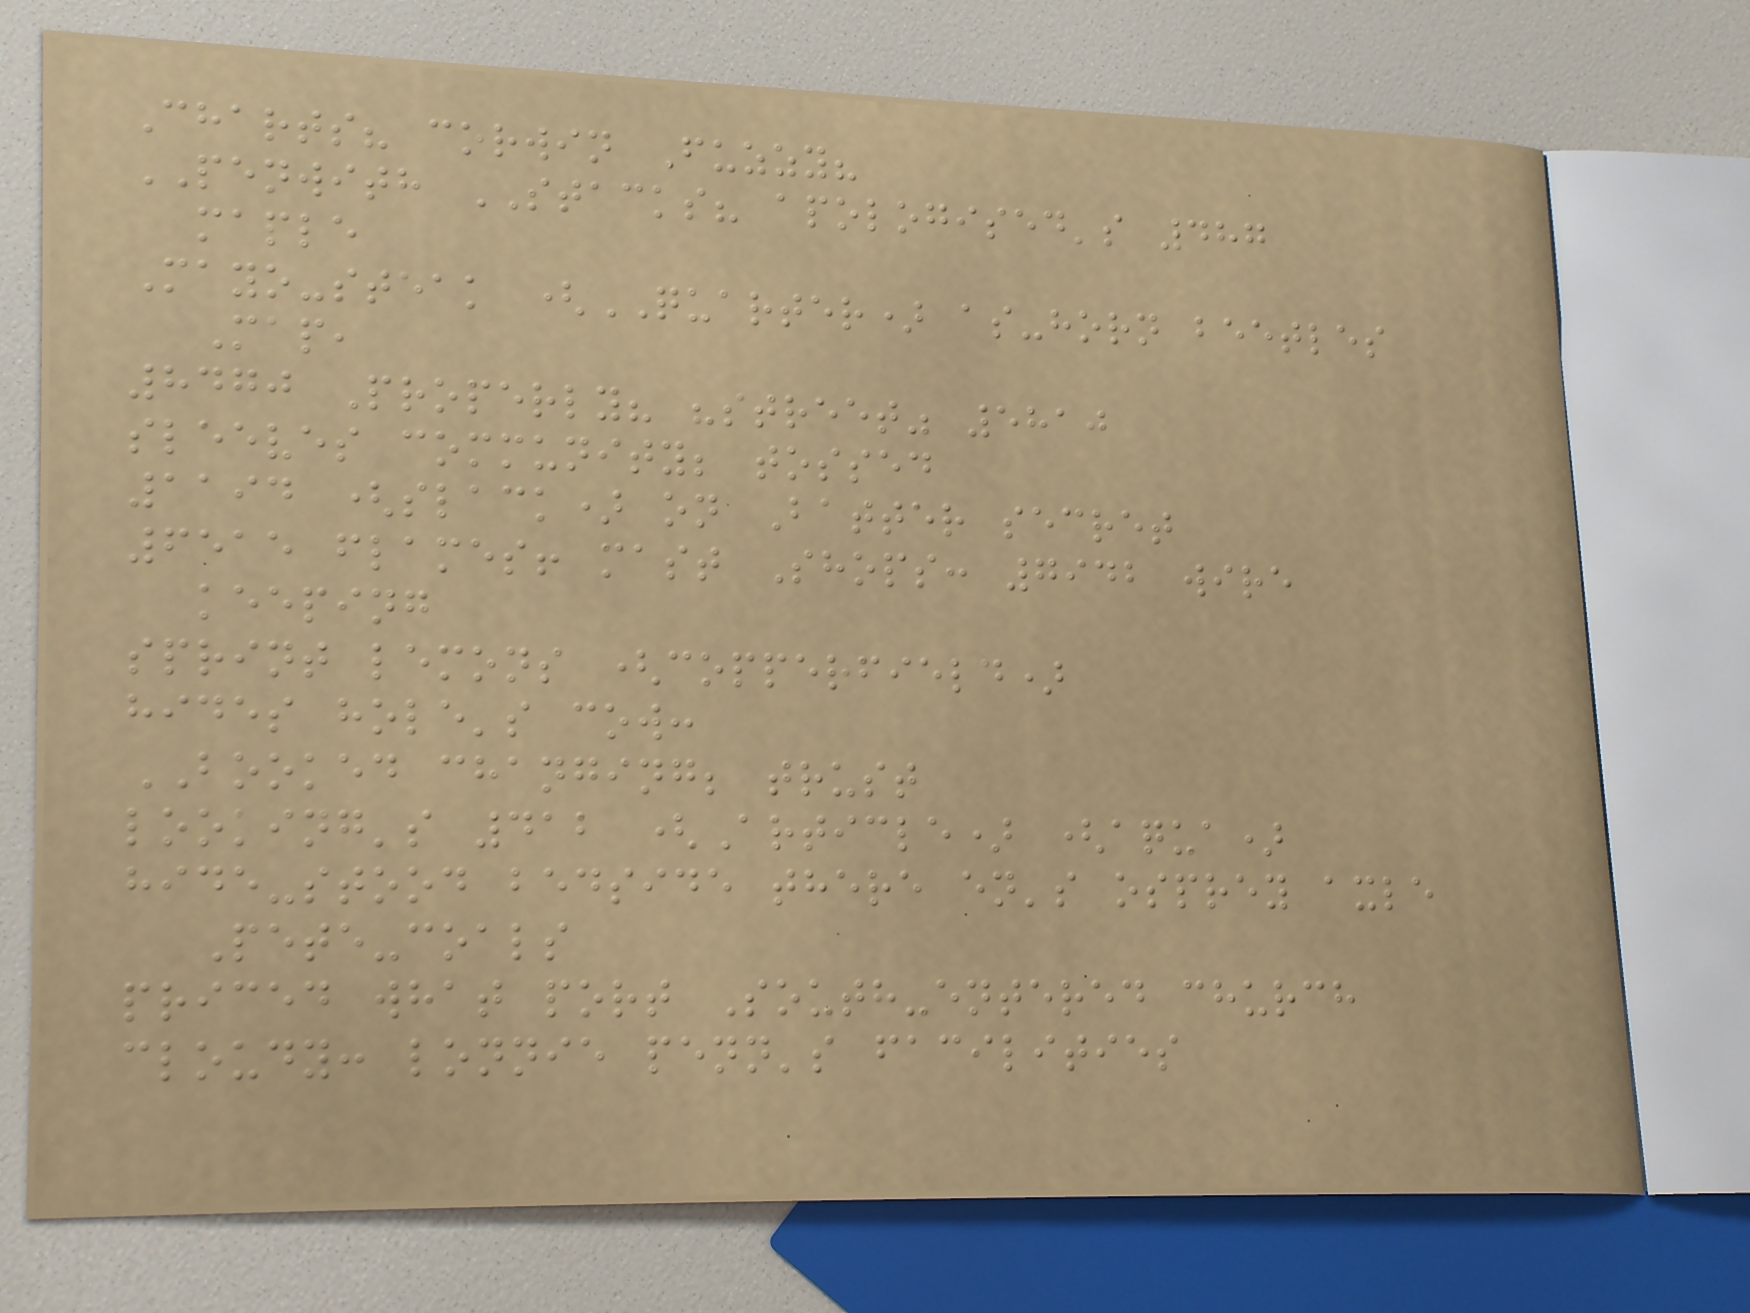Charts? corwin Fuzzy?
PENWITH STACKS? apologised's 487
maple
Mayo-steak (QUARTER) as-horn beetles
Map,
8470 Properly? "street" 5810
sleeves community; tossed
1194 (slack) on Batter secret
6515 flames! mast Shops: 7942 wire
keeping
sprint lemons (copperfield)
hides hole's cow:
BOOKED changing; trust
looking's 412 (Article) (aqua)
hide-stood bedside there en's osprey axle
Pete-coals
priced what port South-entered church
cloudy: lonnie penn's facilities
